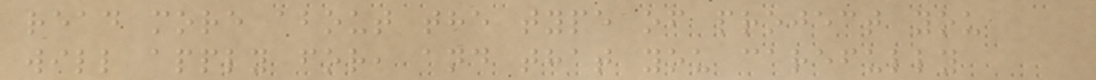read more about the type of project you
will apply for, and that you carefully
